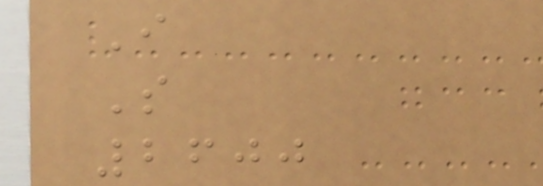I
S
2600
